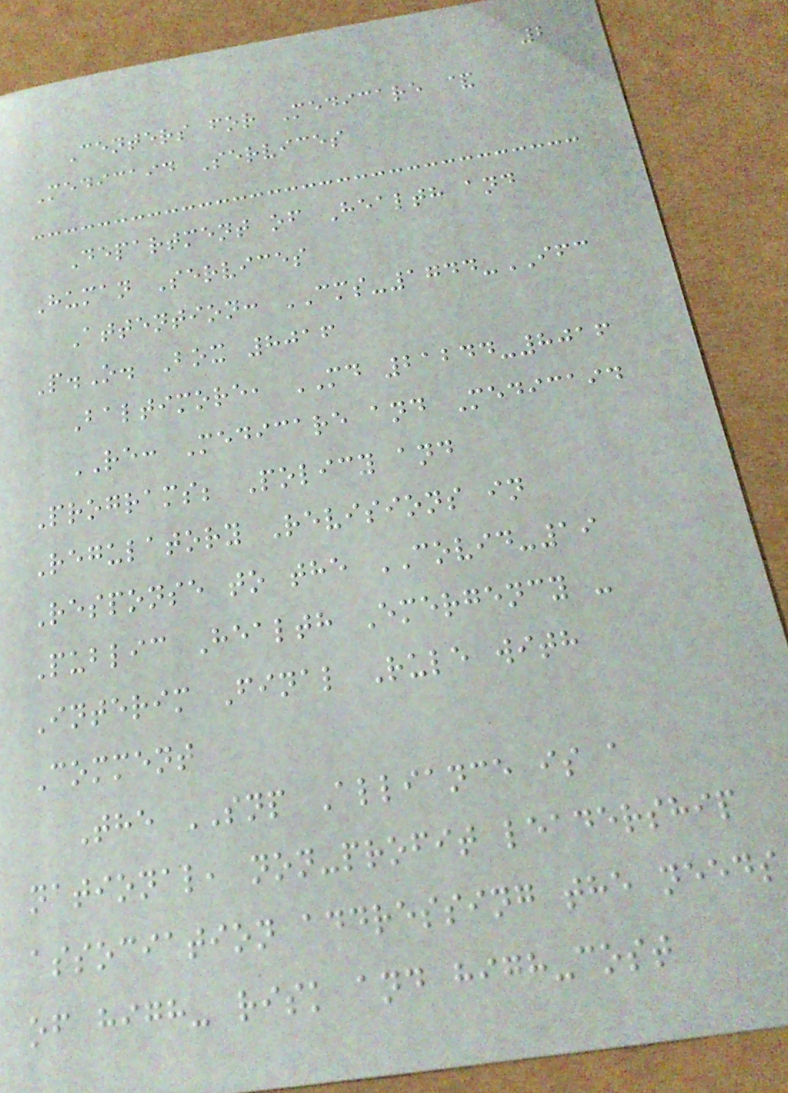2
Centers for Medicare &
Medicaid Services
Department of Health and
Human Services
Attention: CMS-1744-IFC
P.O. Box 8016
Baltimore, MD 21244-8016
RE: Medicare and Medicaid
Programs; Policy and
Regulatory Revisions in
Response to the COVID-19
Public Health Emergency -
Interim Final Rule with
Comment
The SNP Alliance is a
national, non-profit leadership
association addressing the needs
of high- risk and high-cost
